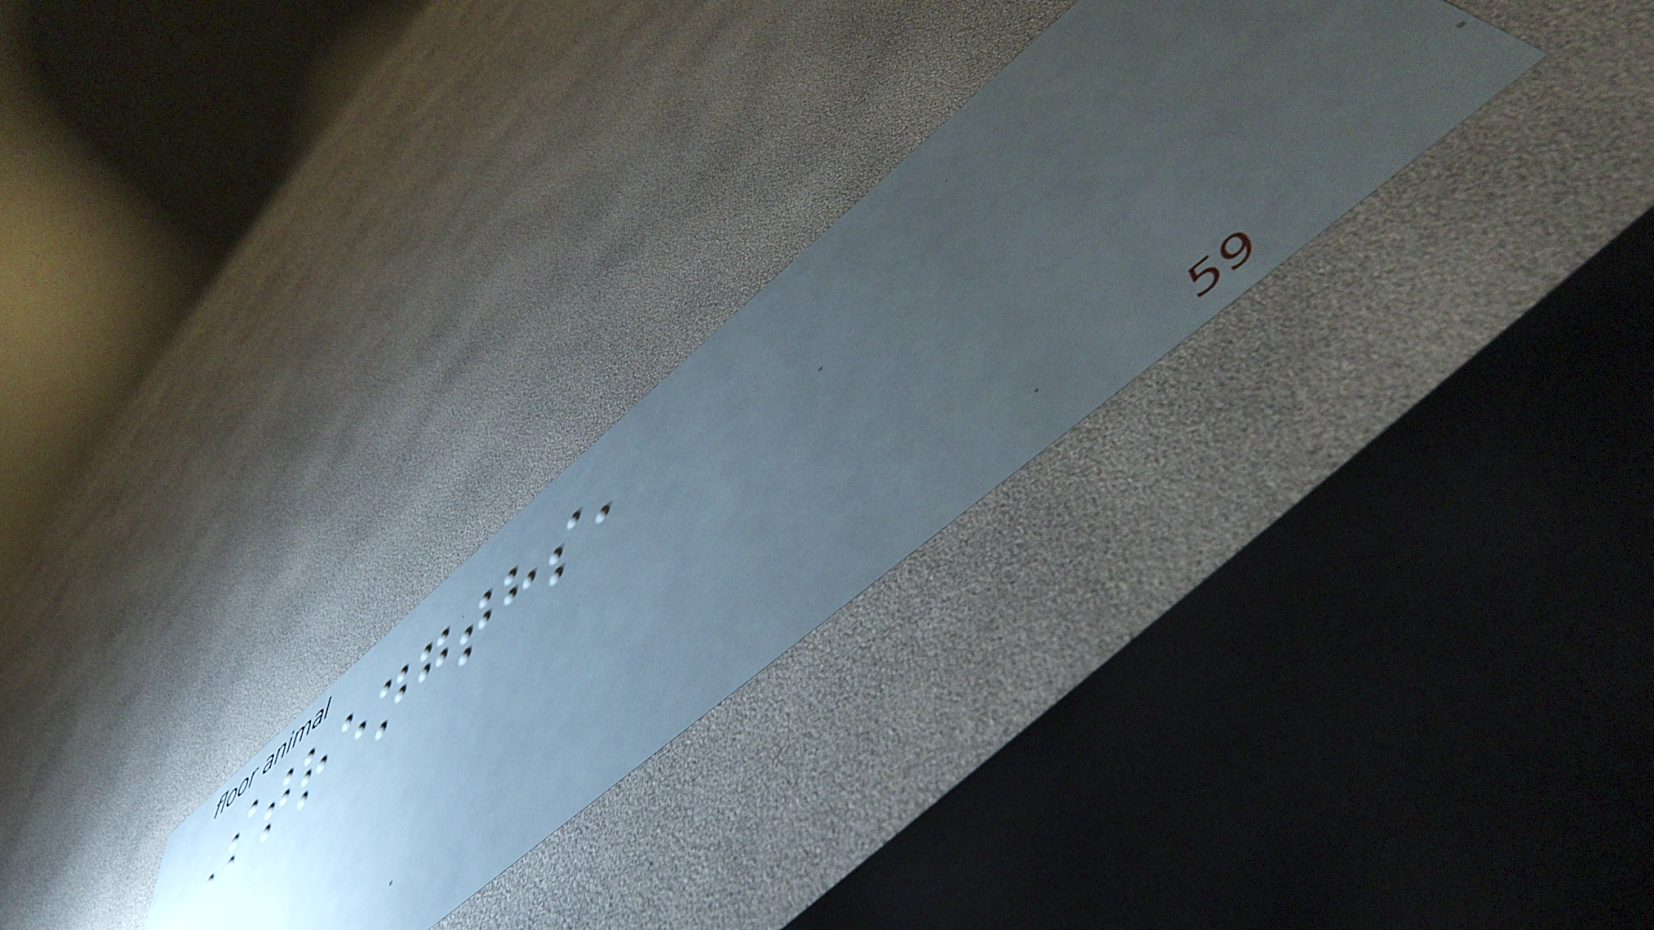Strengths,
